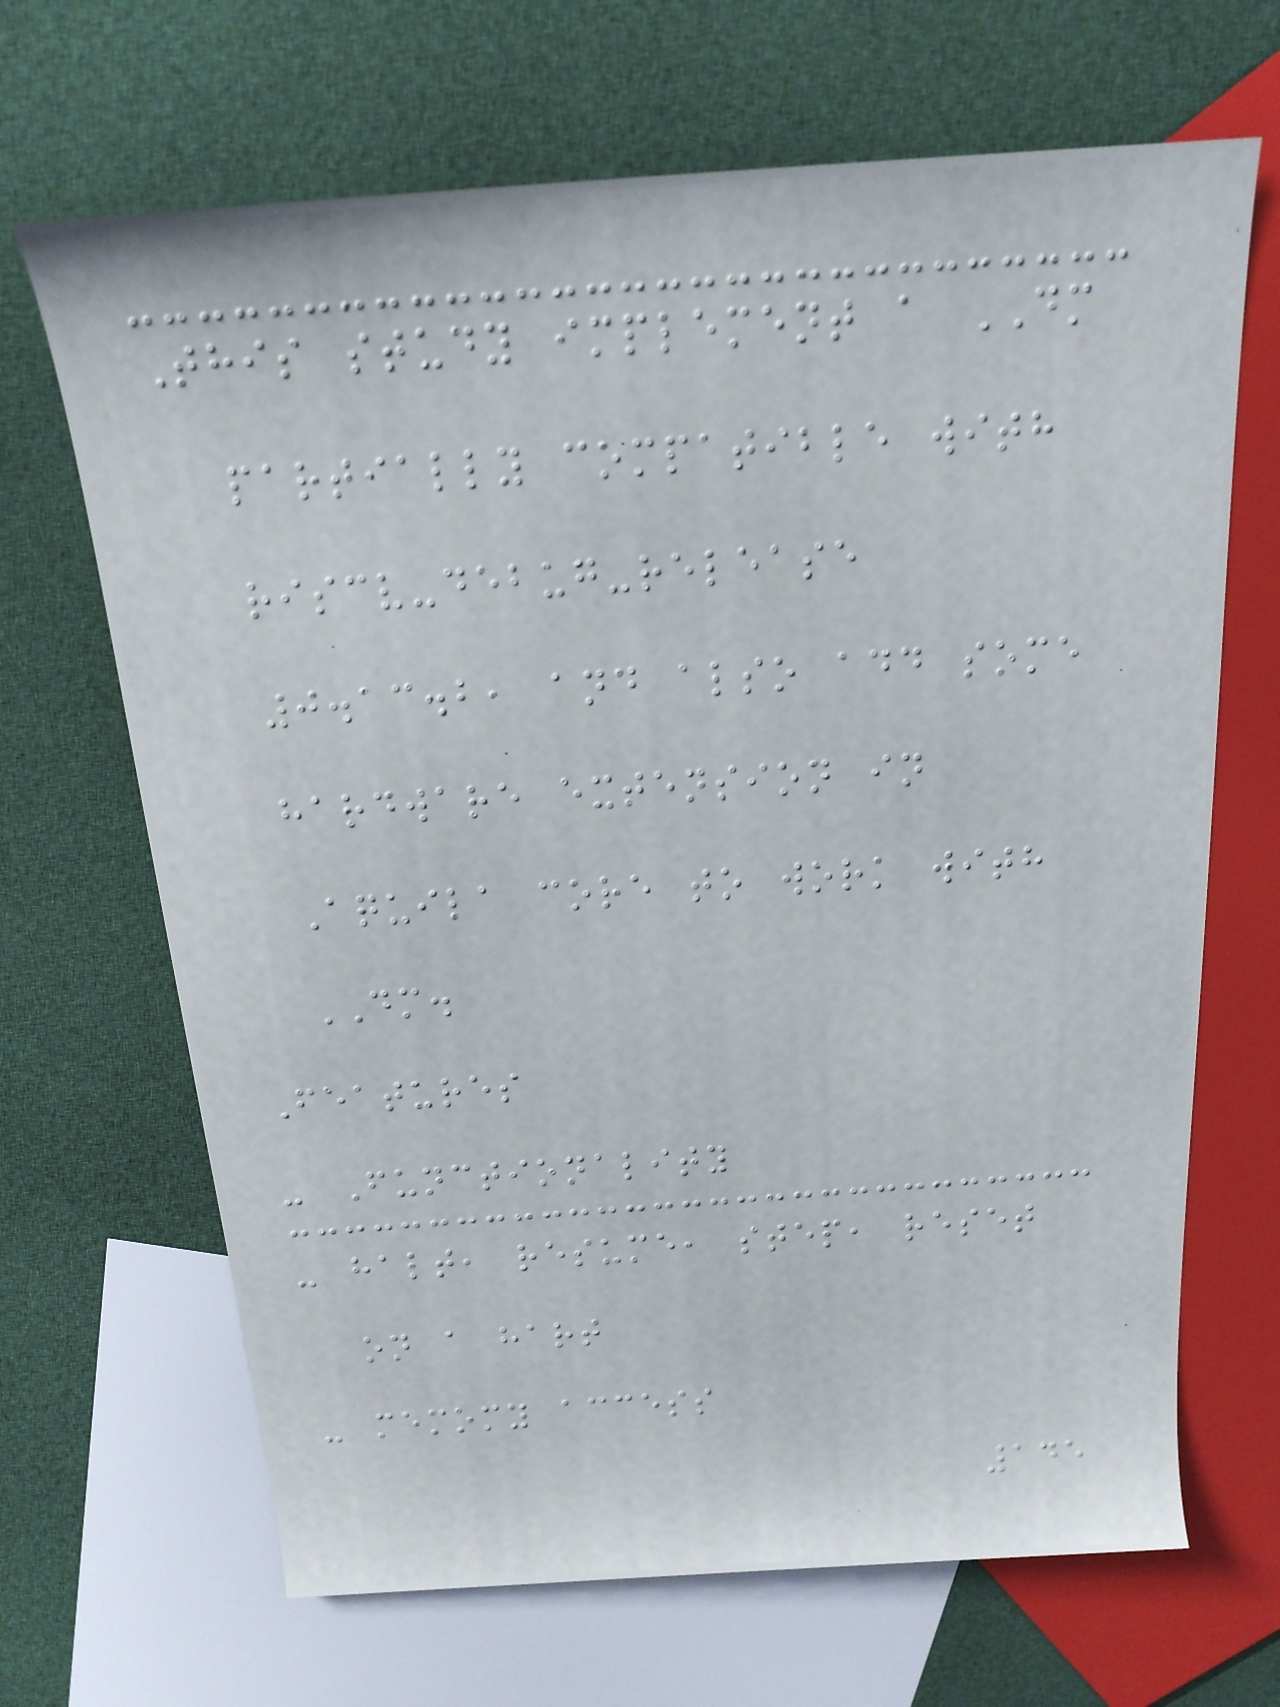This study implement a DM
partially compatible with
riscv-debug-release
0.13.2, and also add some
hardware extension in
Aquila core to work with
DM.
Features
- Functionality
- halt, resume, step, reset
on a hart
- memomy access
145
